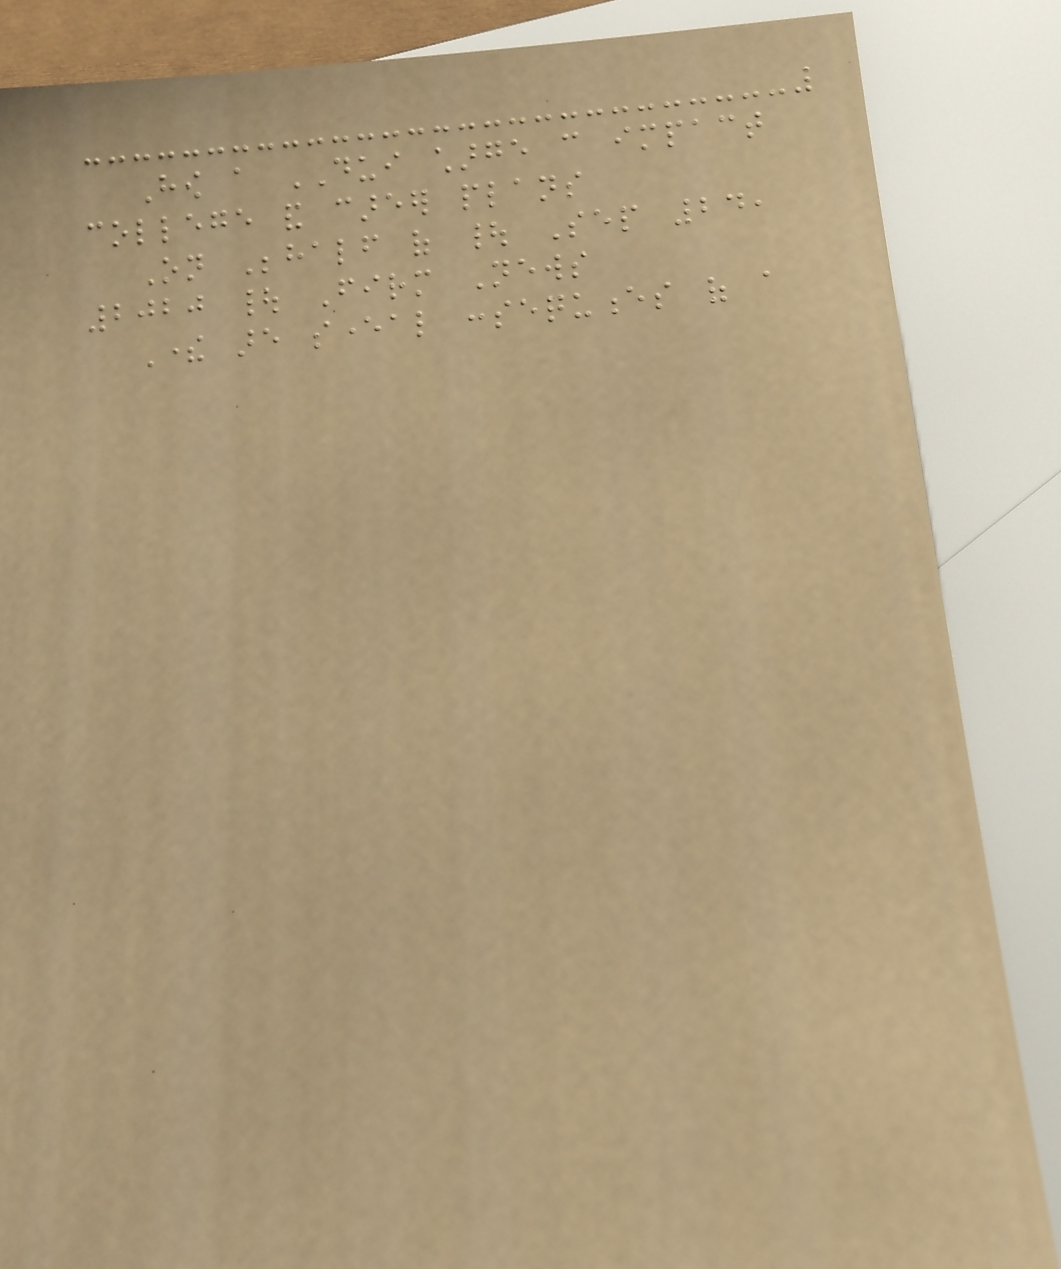How a DUI charge can impact
college and career plans
On Behalf of | Sep 24,
2020 | Firm News
There are several consequences of a
